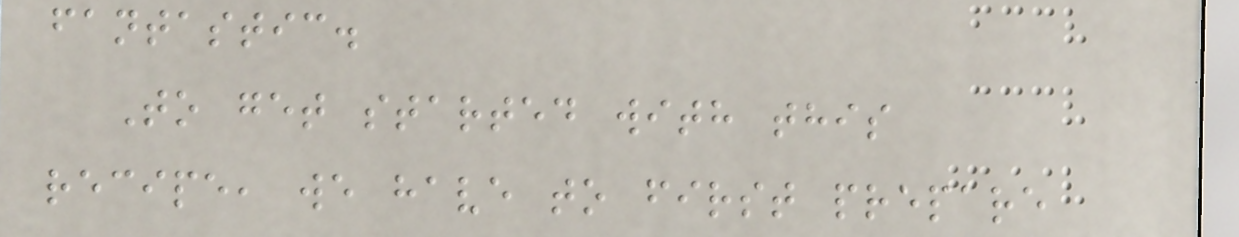fantastic.
To get started with this
recipe, we have to first prepare
